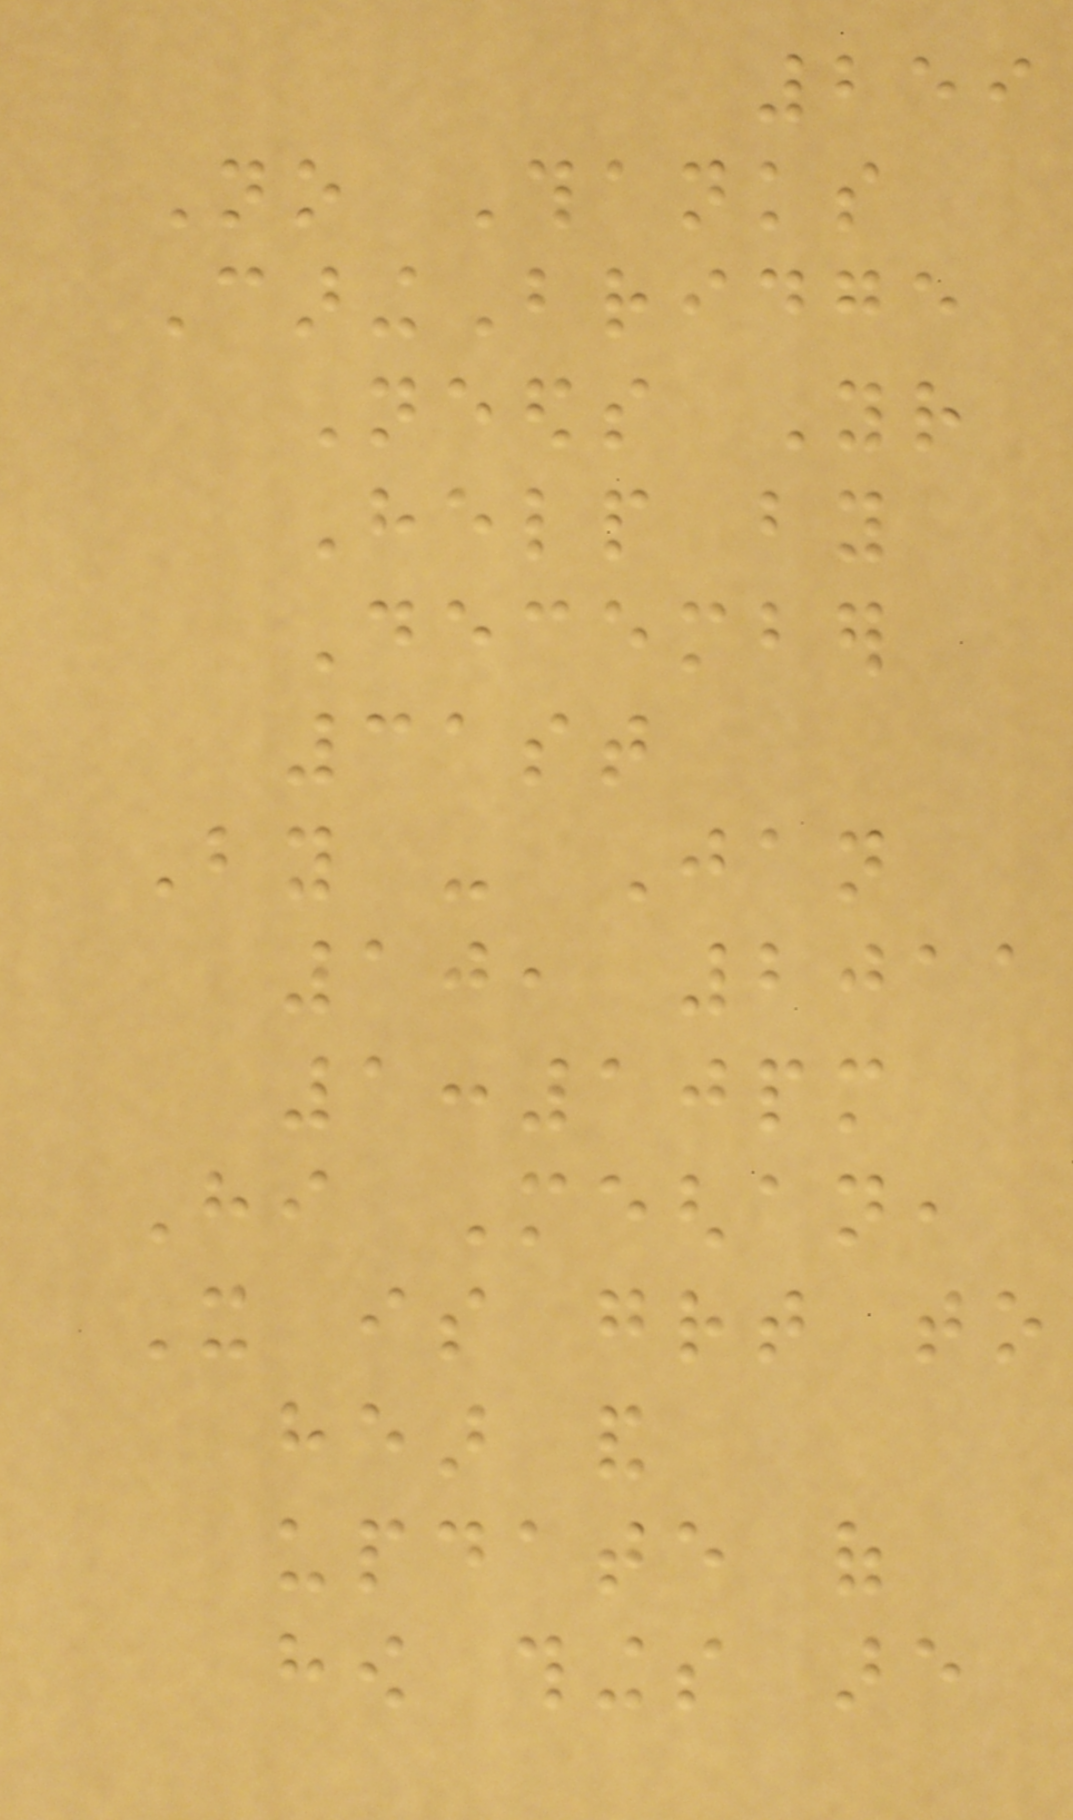259
No Thanks
CaringBridge
Needs Your
Help by
December
31st
By - Jan
10, 2011
1:10pm
Hi Meghan,
It is great to
hear and
update of
how things are
